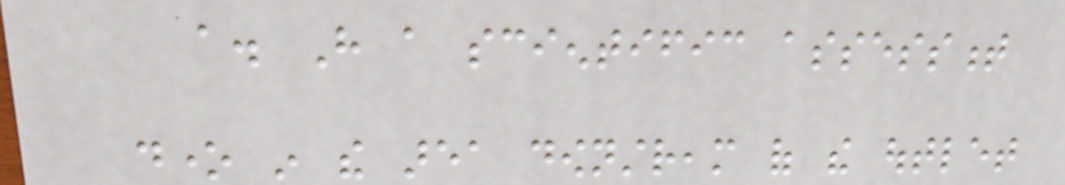a. Have a scientific assessment
done in the area downstream of the outlet
